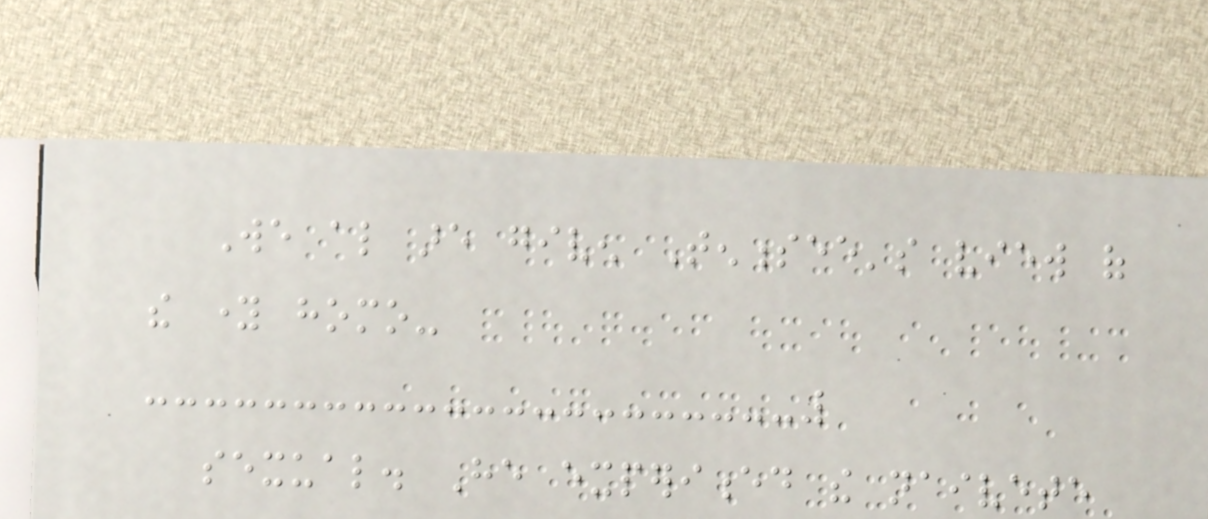We also are given Tennessee's view of
the young homo-
sexual. He experienced the naivete
